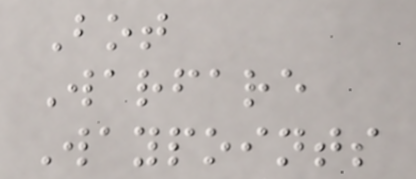Bot
Warfare
Waypoints
